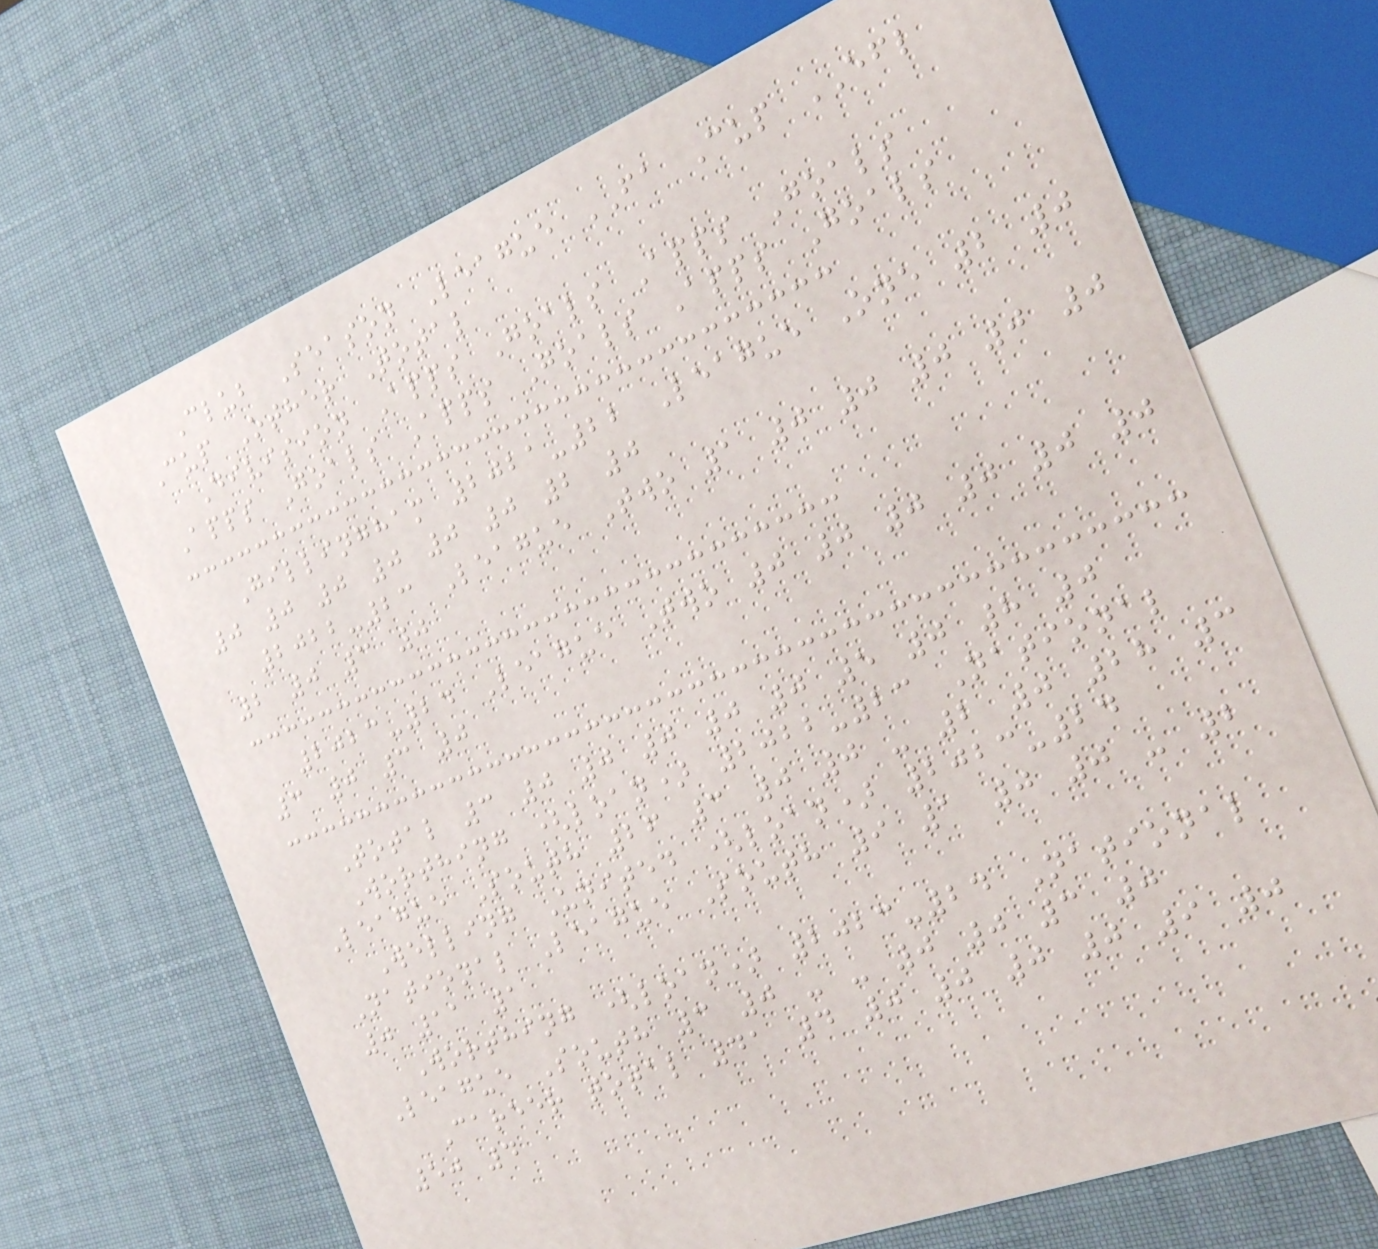Club Season League FA Cup EFL
Cup Other Total
Division Apps Goals Apps Goals
Apps Goals Apps Goals Apps Goals
Gillingham 2021-22 League One 2 0
0 0 0 0 0 0 2 0
2022-23 League Two 1 0 0 0 0 0
2 0 3 0
2023-24 League Two 0 0 0 0 0 0
3 0 3 0
Total 3 0 0 0 0 0 5 0 8 0
Worthing (loan) 2022-23 National
League South 26 3 0 0 - 2 0 28 3
Welling United (loan) 2023-24
National League South 9 1 0 0 - 2
0 11 1
Worthing (loan) 2023-24 National
League South 3 0 - - 0 0 3 0
Career total 41 4 0 0 0 0 9 0
50 4
